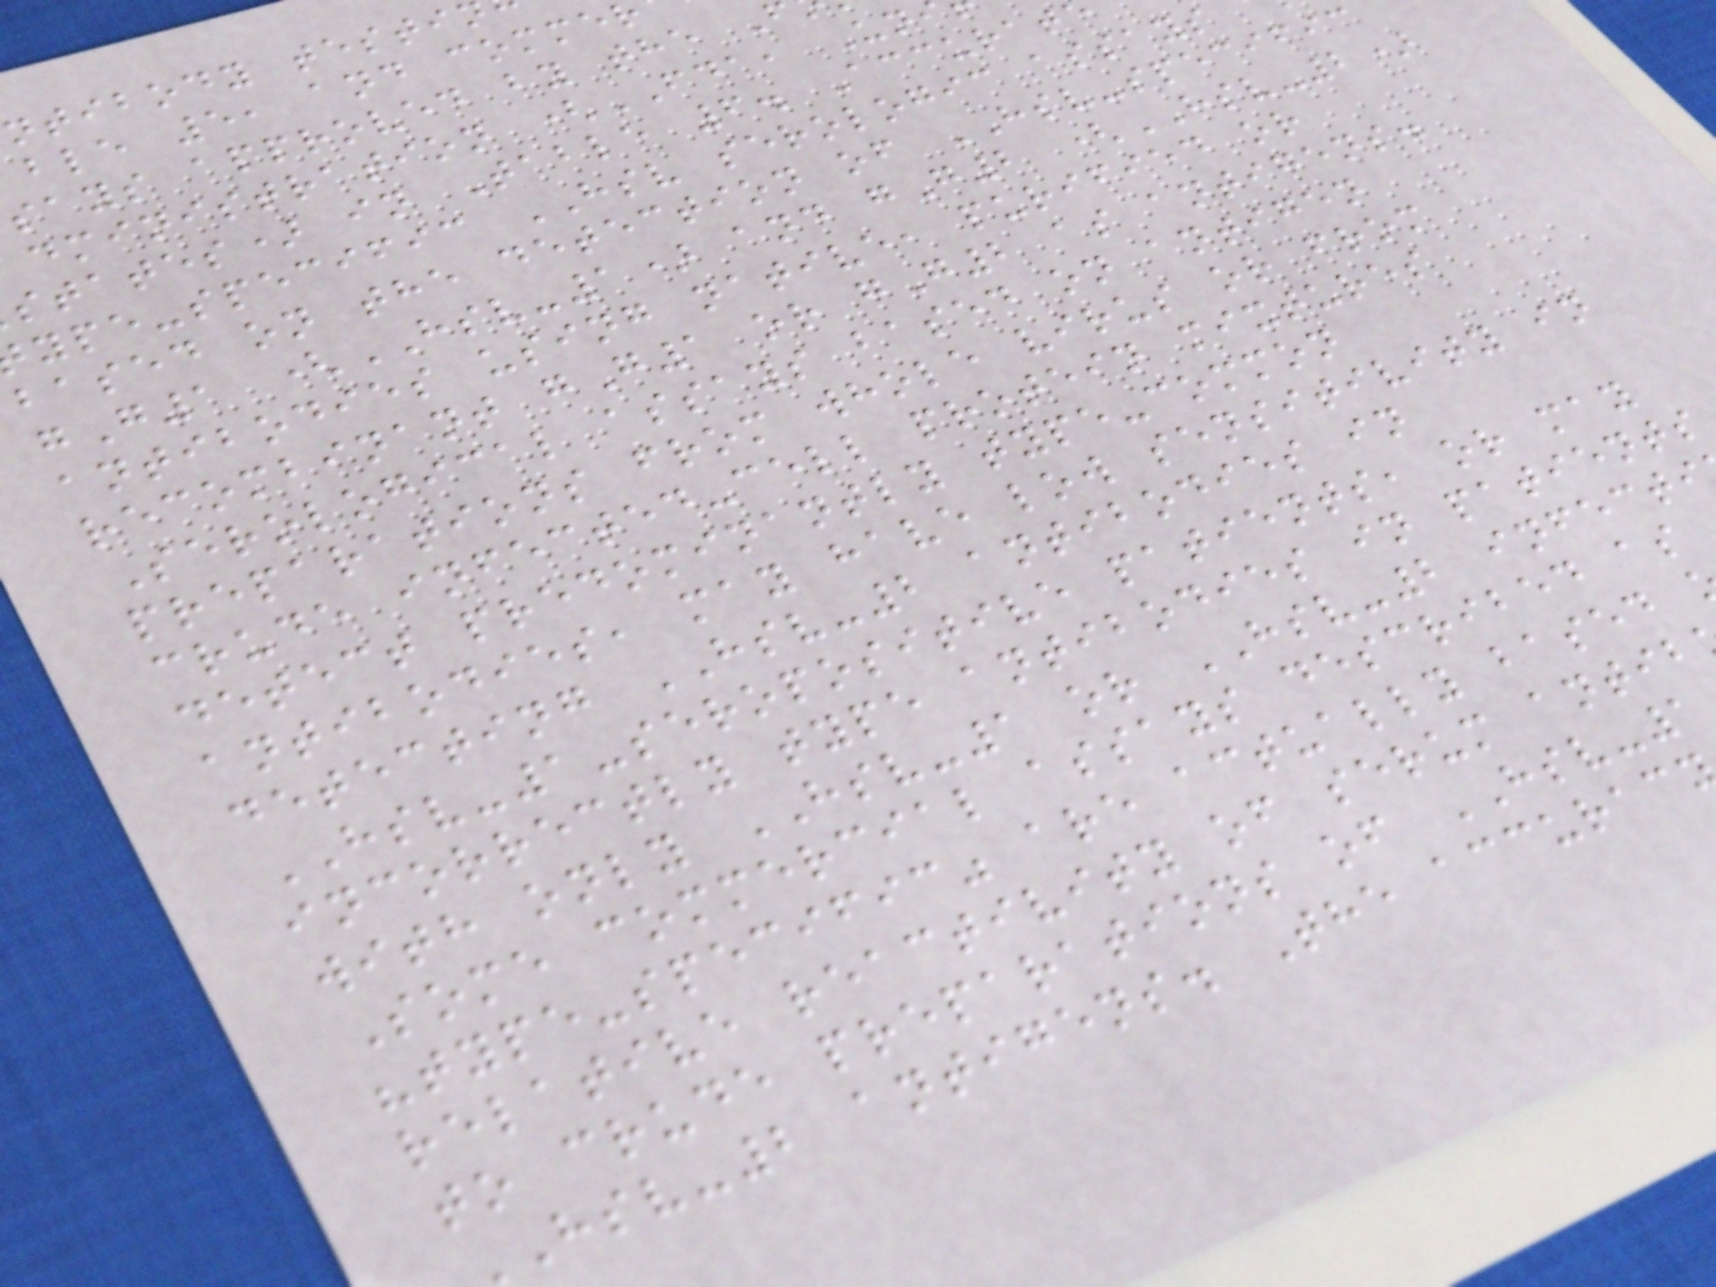ntibody testi
ble 5, and comme
says approved by the
dministration (FDA, Un
states) in Table 6. Accurat
ype-specific HSV serologic assays
based on the detection of HSV-specific
gG1 (HSV-1) and gG2 (HSV-2)
antibodies using native, purified or
recombinant gG1 or gG2 as antigens.
Serological assays based on antigen
preparations from whole virus or from
crude infected-cell protein mixtures
detect predominantly type-common
antibodies, may have low sensitivity in
detecting HSV-2 antibodies in
HSV-1-seropositive patients, or may
incorrectly type antibodies in patients
with only HSV-1 or HSV-2 infecti
Some commercial assays described as
"type-specific" are actually based
relative reactivity of serum antib
to crude preparations of HSV-1
hsv-2 antigens. The accurac
